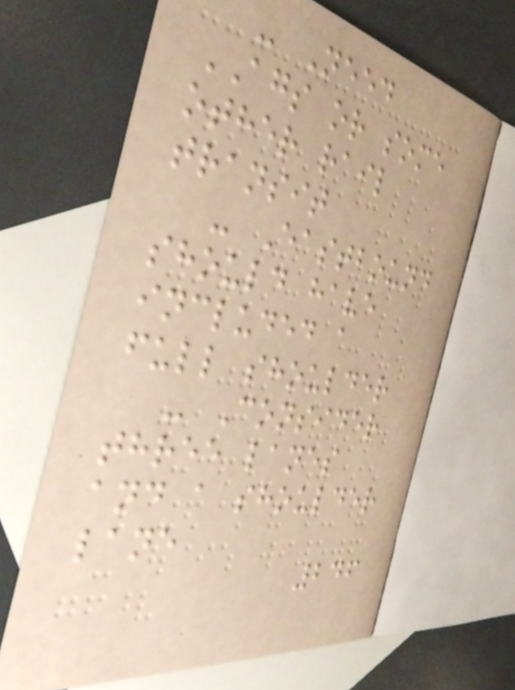- Need
AGS or some
other rail
transit
- Eastbound
should have
included a
full shoulder
- Consider
three lanes
and a shoulder
lane
246
